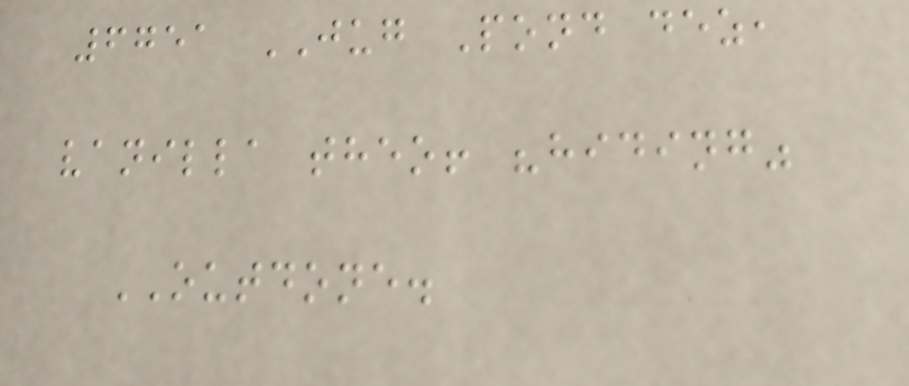6751 JUG Pond dez,
vanilla theo! "hiding"
OUTDONE.
